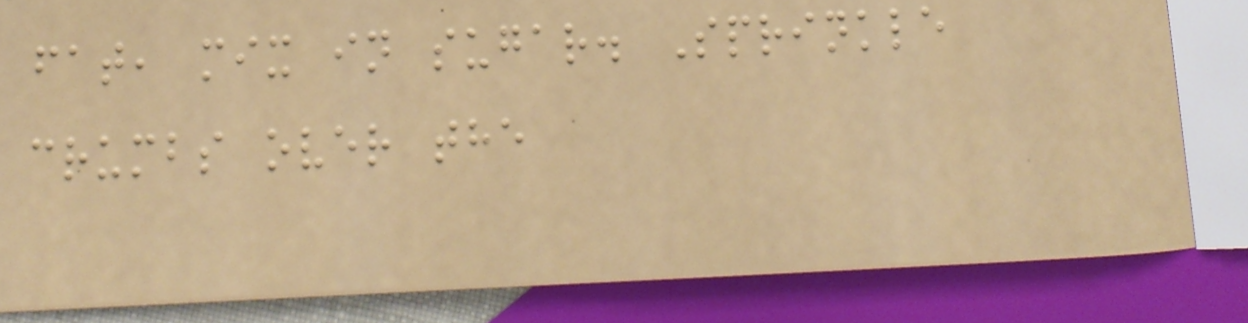fat, mix in sugar. Sprinkle
crumbs over the
